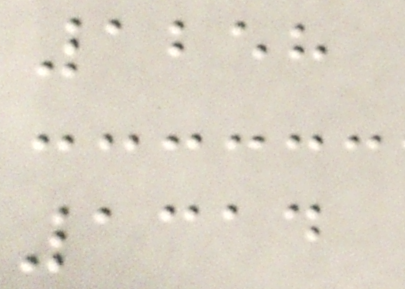1258
1314
